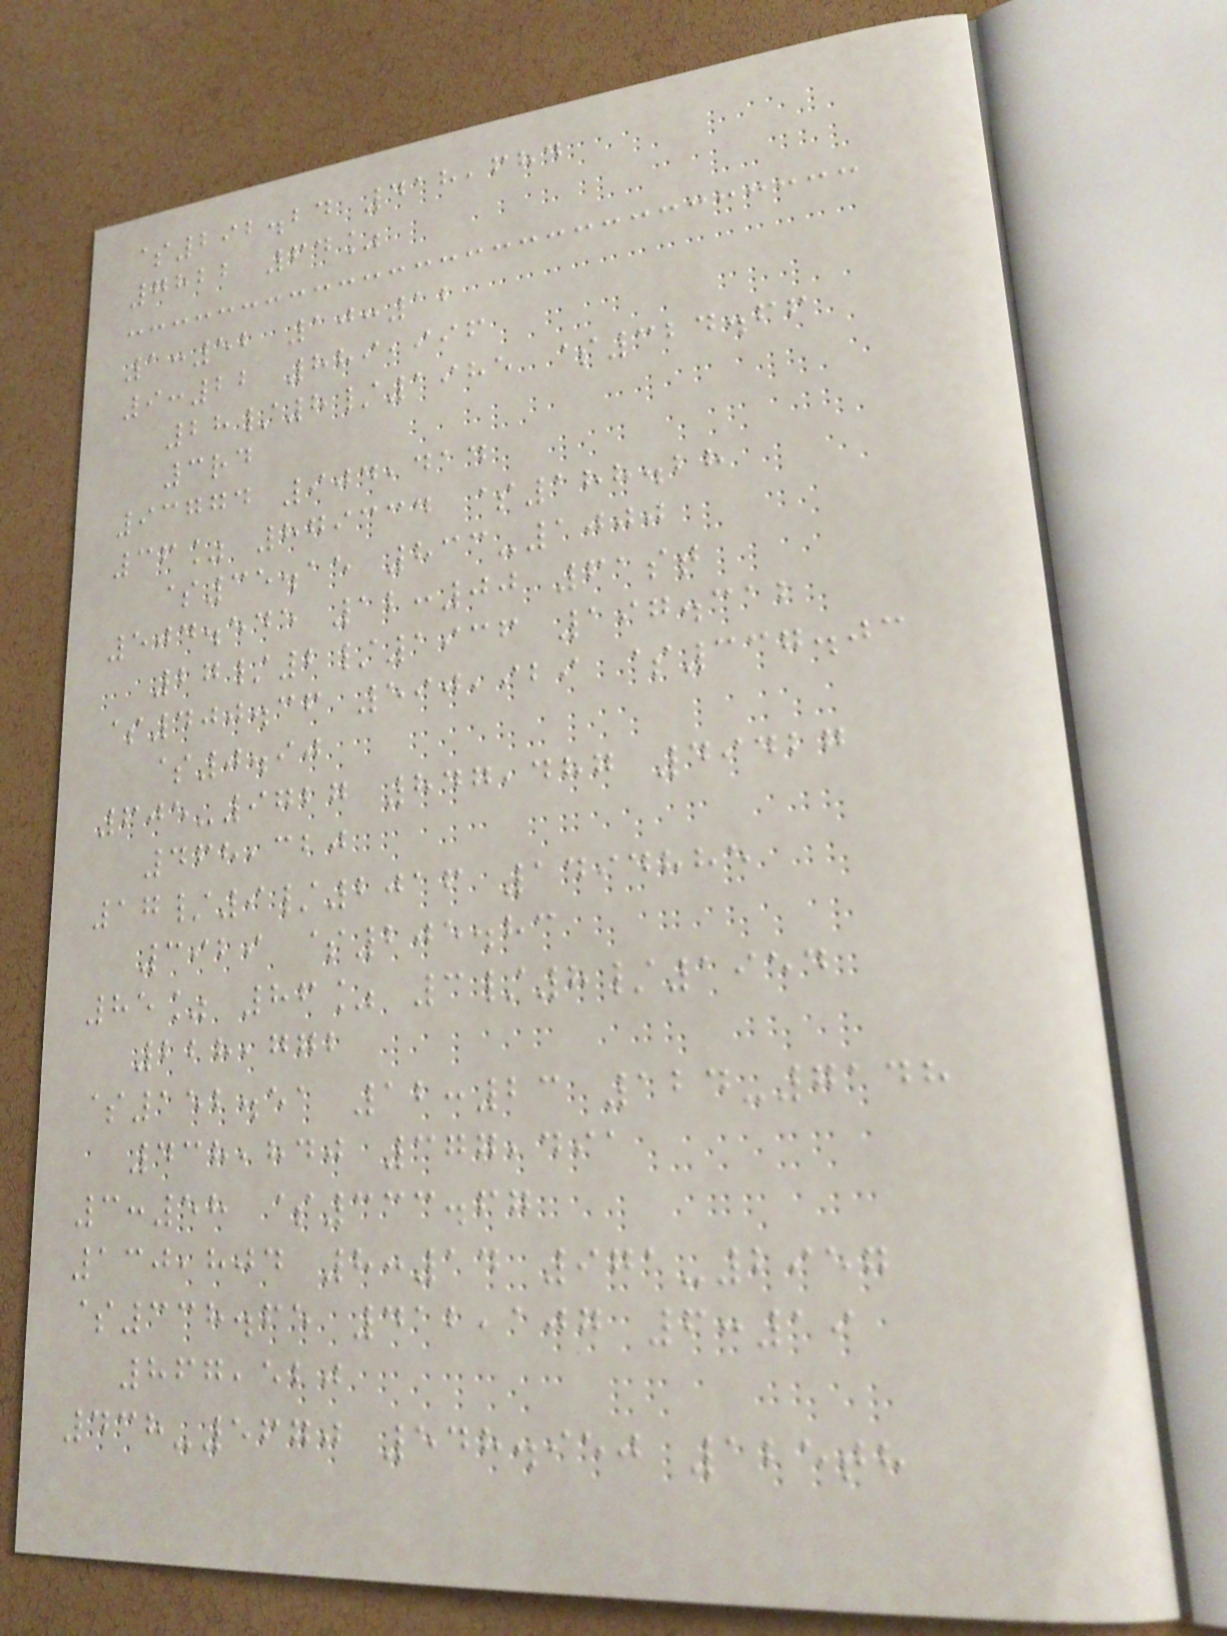$292.24 418,684
7822 64%
1:52 10:12
9:22 889,996
28/8/1985 $324.66
3rd
93774 904,414
36% 879334 $188.28
$35.15 833-1000
504.545 12:00 61st
27/2/1936 197.312
$400.36 590,929 $337.03
$0.90
605-9727 847,487 49427
468,320
17/9/2016 1494885
3929 $205.83
85% 86% 3/8/1954
228,772
$152.51 12:23 124-7148
438,840 377,491
3:58 $333.67
130,804 8:14 971-2957
$338.65 412,107 6:19
867,520
438-5670 548.950 125th
